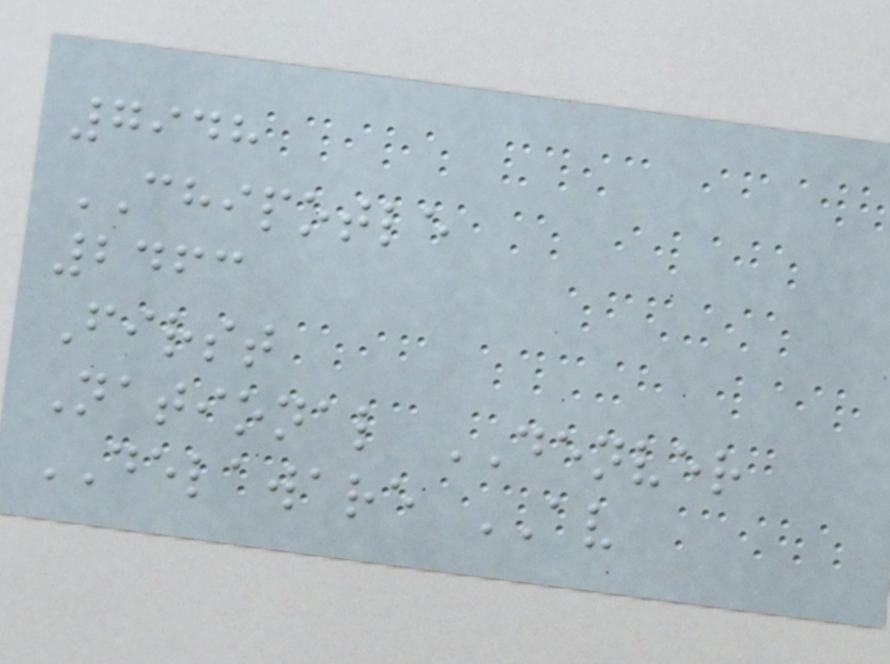7948
CHIPOTLE
2463
First
National DENVER
DELAWARE AV
